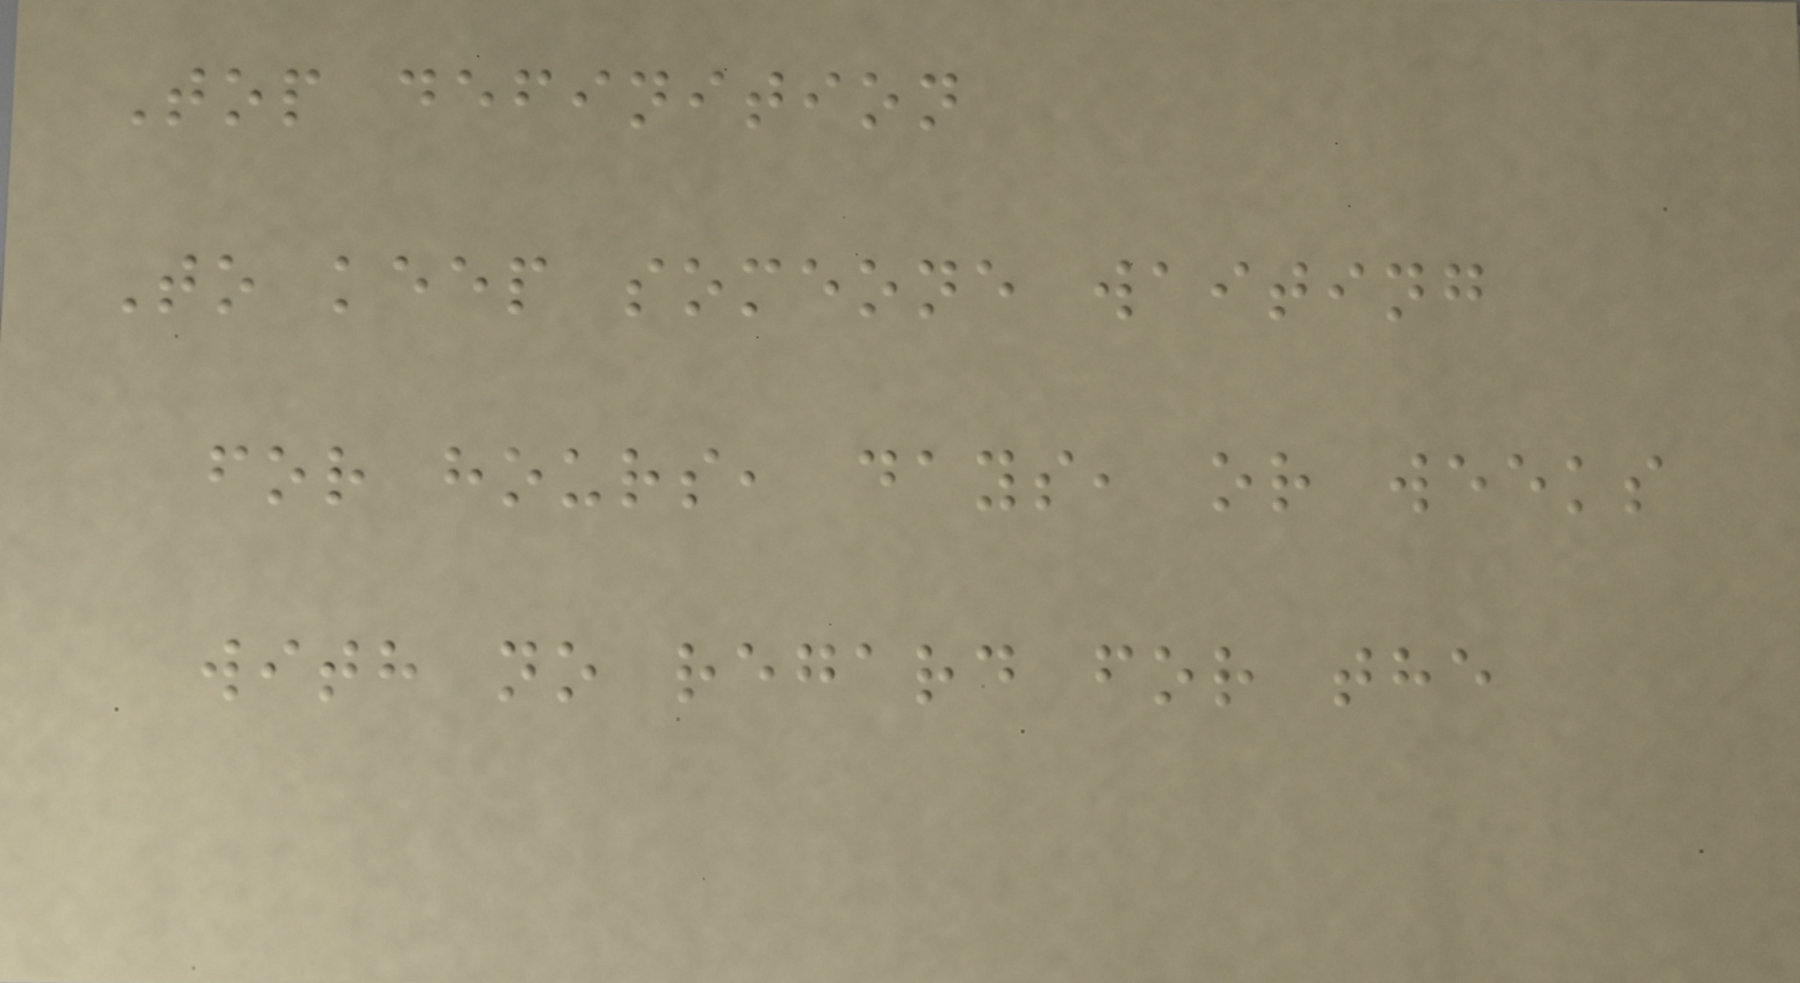Top definition
To keep someone waiting
for hours, days, or weeks
with no regard for the
